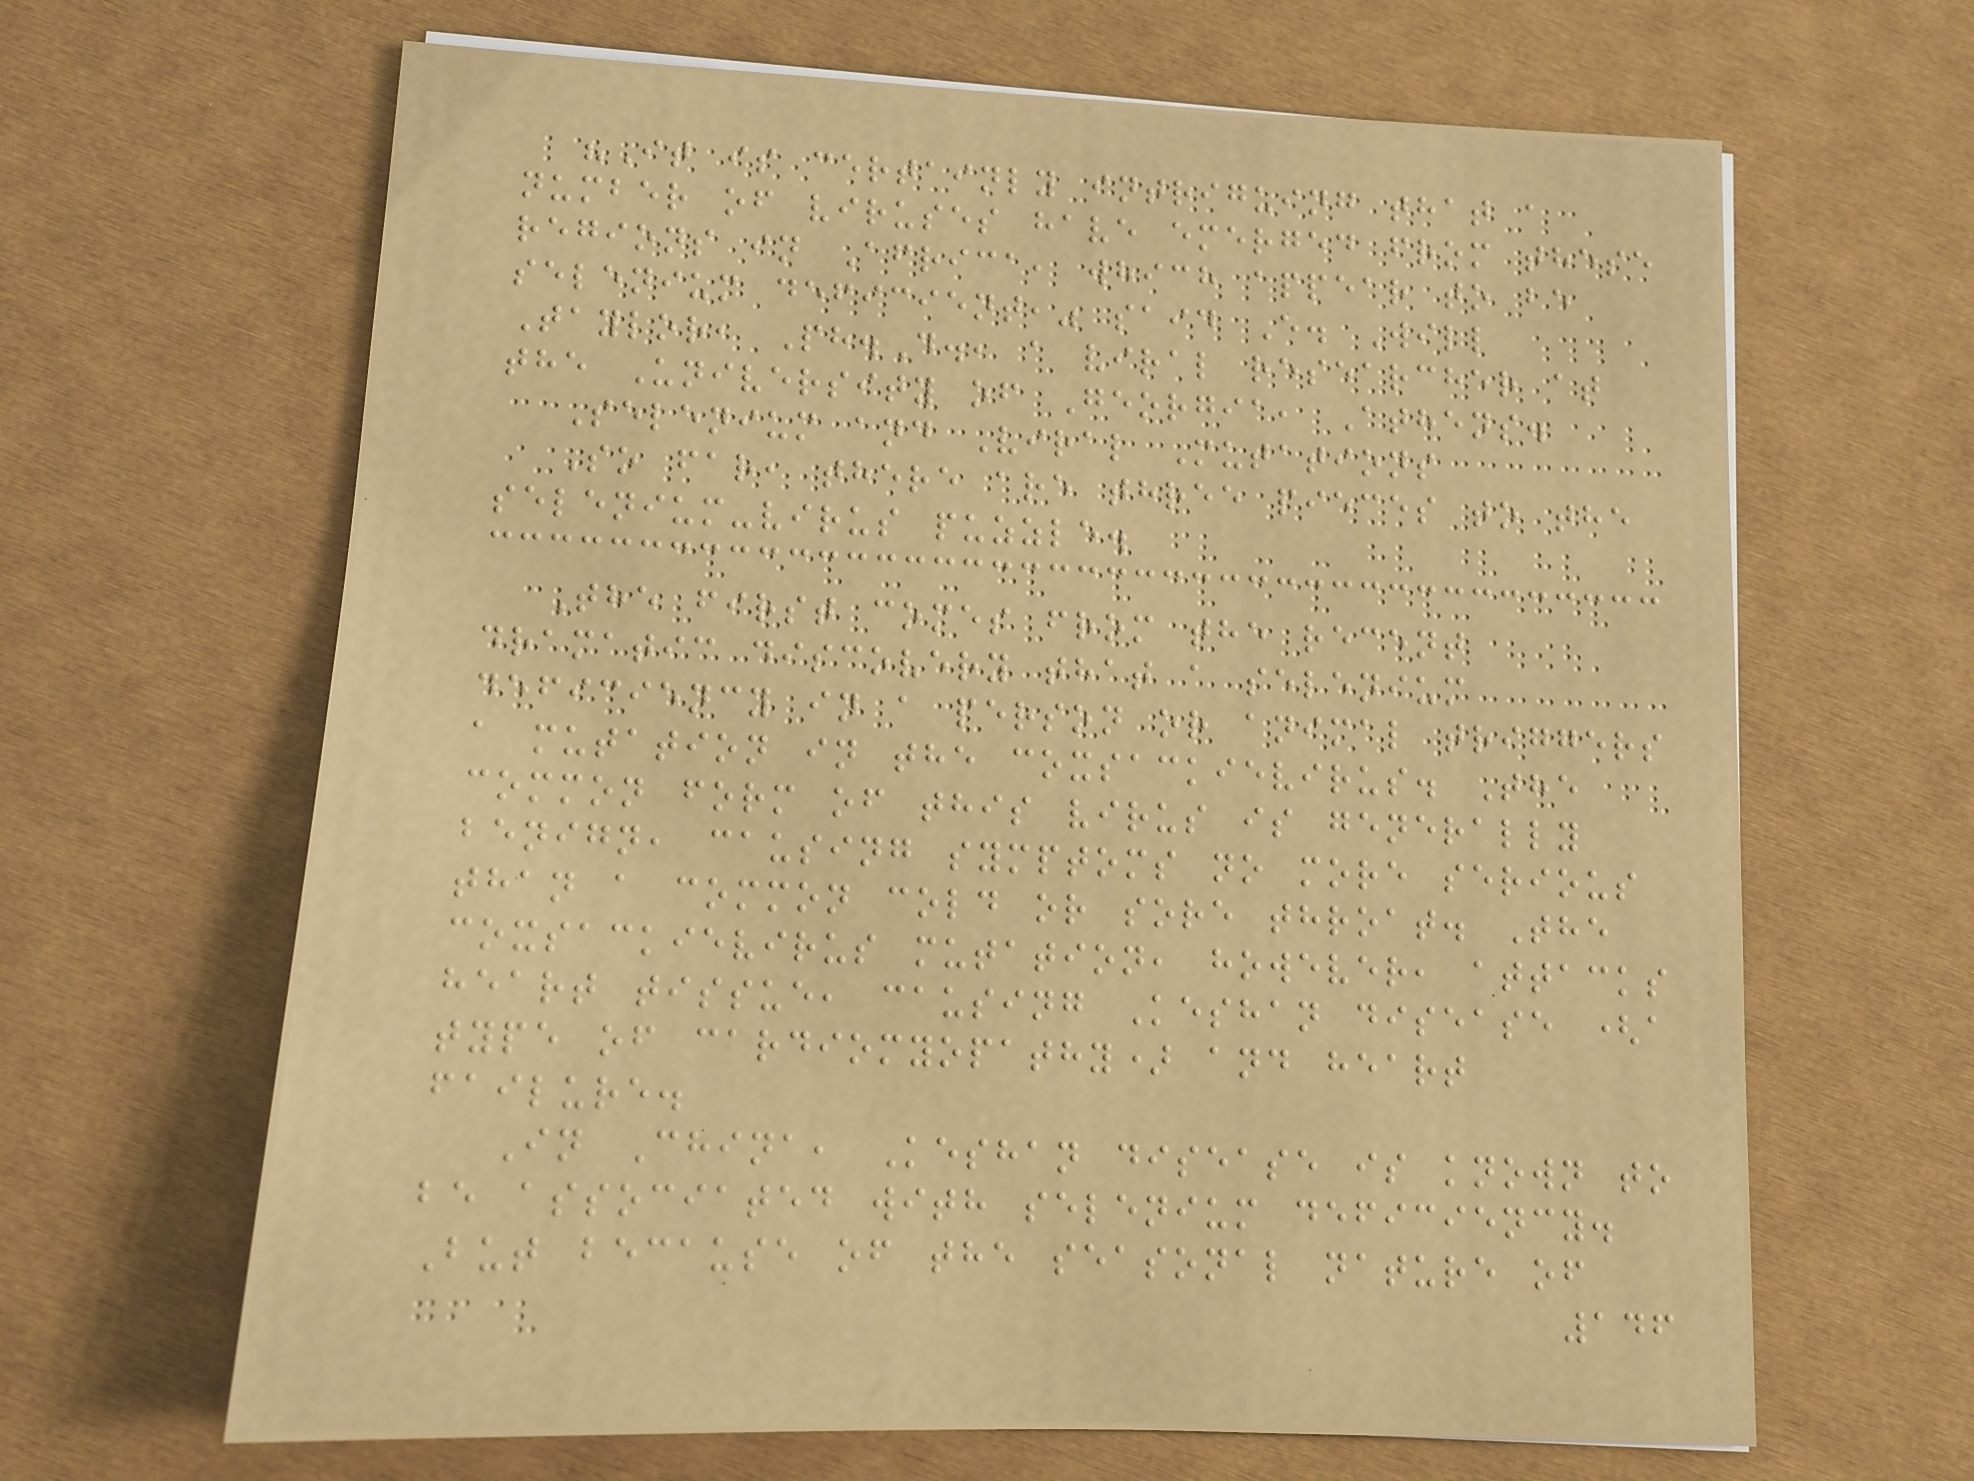"It is certainly intriguing that a
number of viruses have emerged from these
regions in Africa, which appear to be
selenium deficient," said E. Will
Taylor, Ph.D., a viral researcher at
the University of Georgia, Athens.
Selenium and Viral Mutations
So far, there are three pieces to the
selenium-virus puzzle.
The first comes from the recent
dramatic discovery that a selenium
deficiency in a person or animal triggers
a mutation in the coxsackievirus. The
common form of this virus is generally
benign, causing symptoms no more serious
than a common cold or sore throat. The
coxsackievirus mutation, however, attacks
heart tissue, causing Keshan disease (a
type of cardiomyopathy) and heart
failure.
In China, Keshan disease is known to
be associated with selenium deficiency.
But because of the seasonal nature of
146
